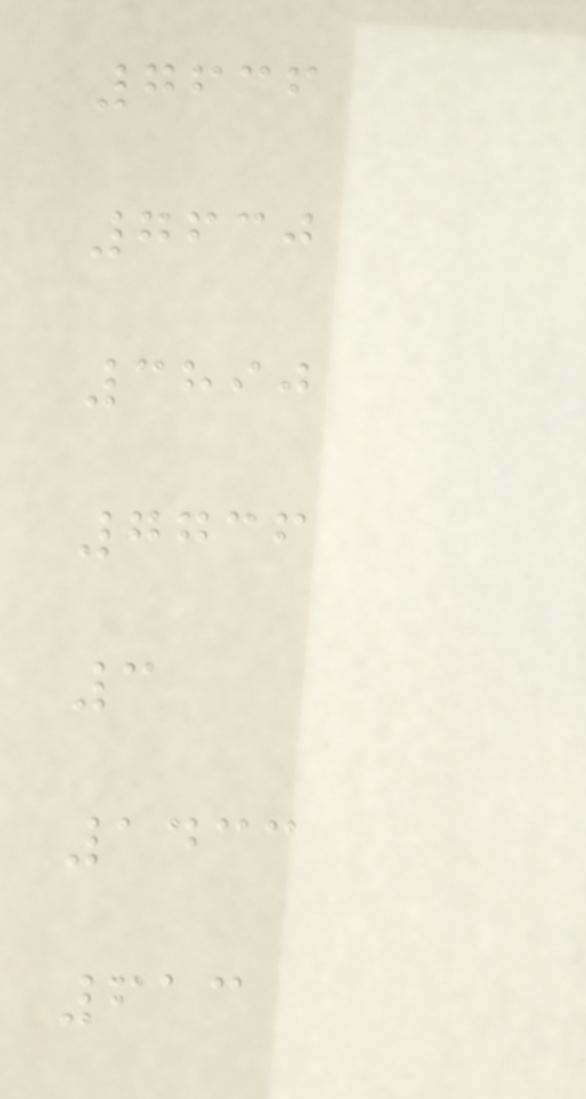7636
7630
3890
7736
3
1433
613
